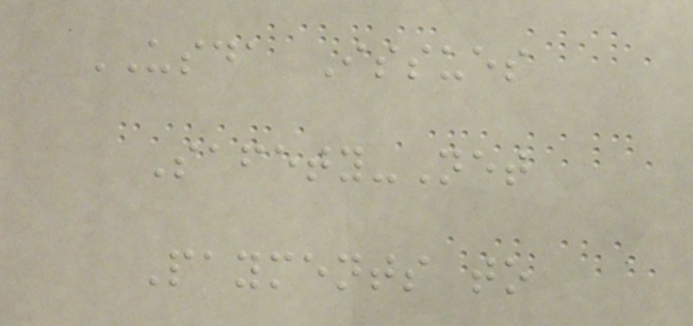USDA Issues
Safety-Net
Payments to
